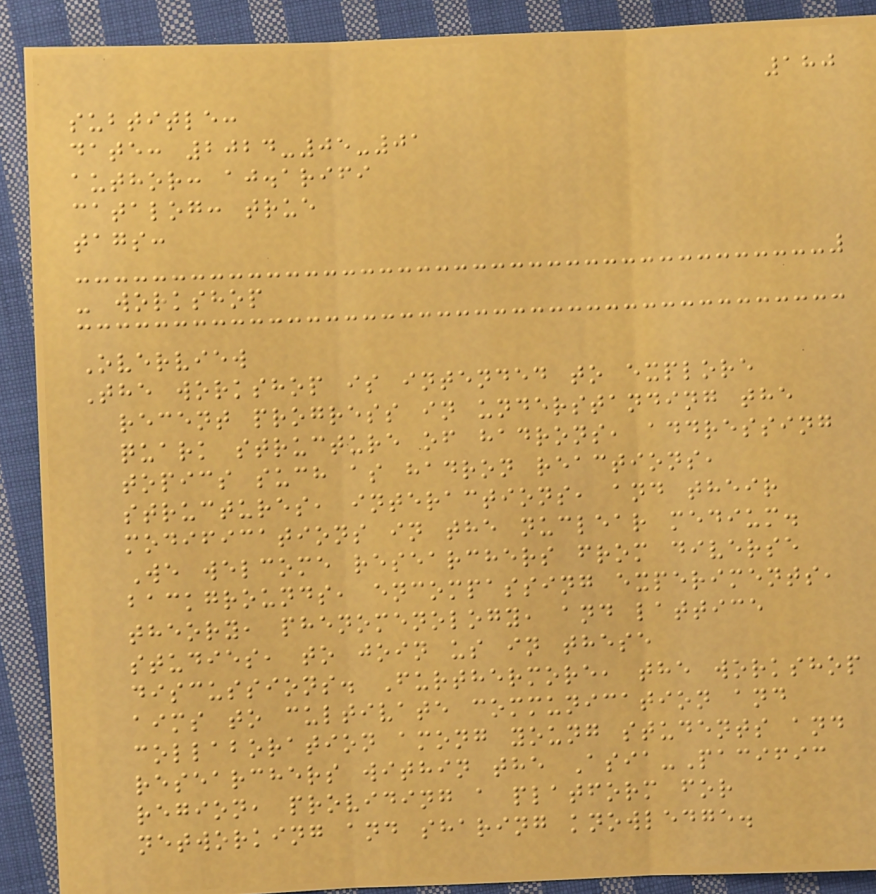180
subtitle:
date: 2024-05-01
author: aj.arifi
catalog: true
tags:
- workshop
Overview
The workshop is intended to explore
recent progress in understanding the
quark structure of hadrons, addressing
topics such as hadron reactions,
structures, interactions, and their
modifications in the nuclear medium.
We welcome researchers from diverse
backgrounds, encompassing experiments,
theory, phenomenology, and lattice
studies, to join us in these
discussions. Furthermore, the workshop
aims to cultivate communication and
collaboration among young students and
researchers within the Asia-Pacific
region, providing a platform for
networking and sharing knowledge.
